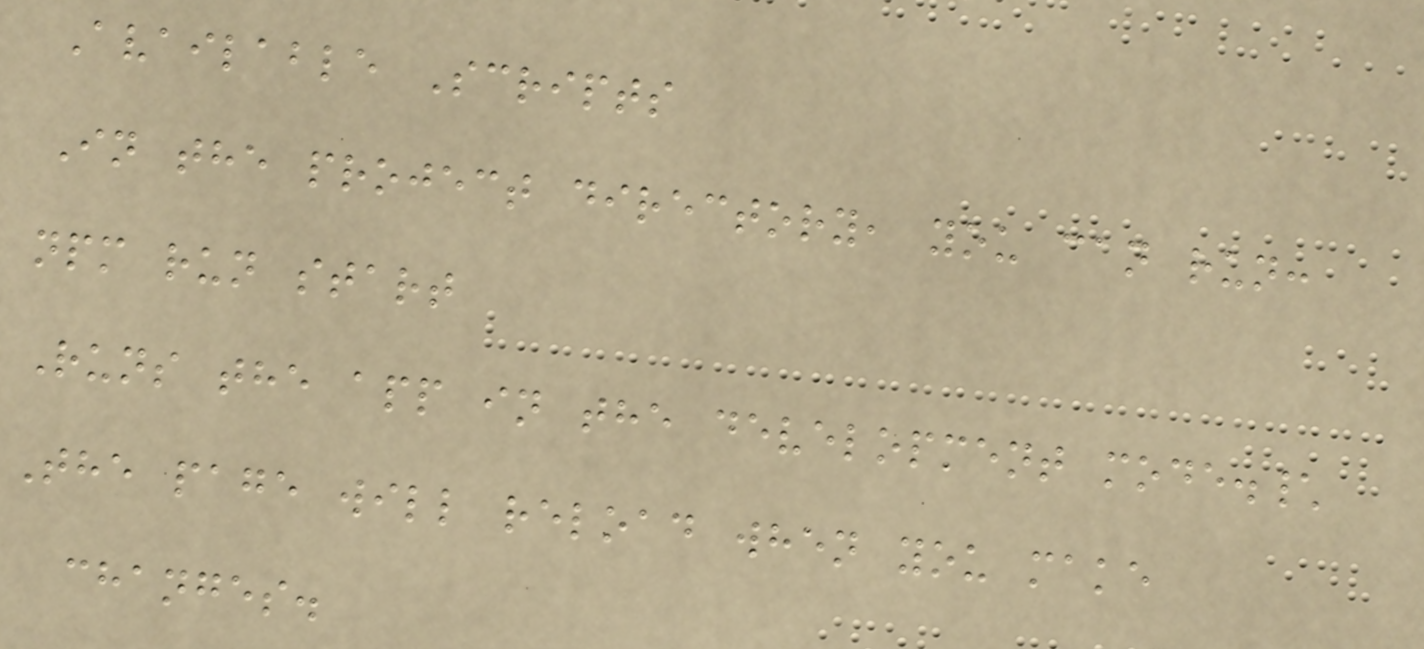Available Scripts
In the project directory, you can run:
npm run start
Runs the app in the development mode.\
The page will reload when you make
changes.
